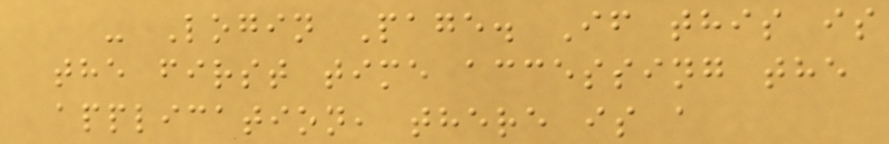- Login Page. If this is
the first time accessing the
application, there is a
